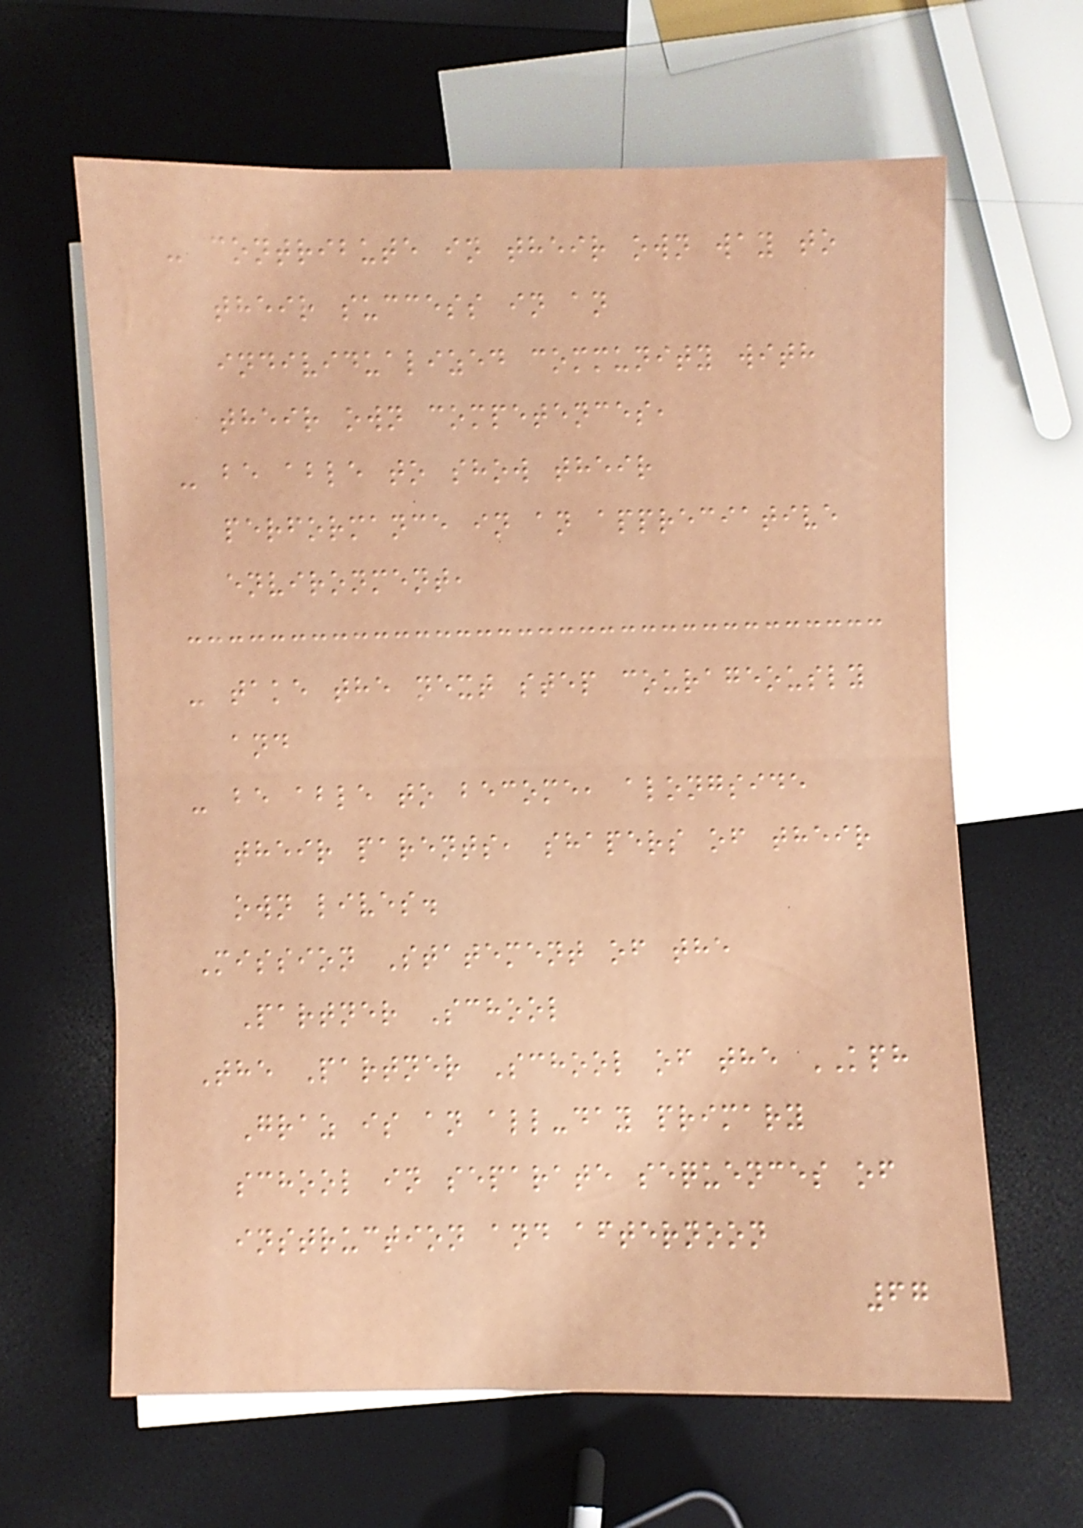- contribute in their own way to
their success in an
individualized community with
their own competences,
- be able to show their
performance in an appreciative
environment,
- take the next step courageously
and
- be able to become, alongside
their parents, shapers of their
own lives.
Mission Statement of the
Partner School
The Partner School of the KPH
Graz is an all-day primary
school in separate sequences of
instruction and afternoon
67
